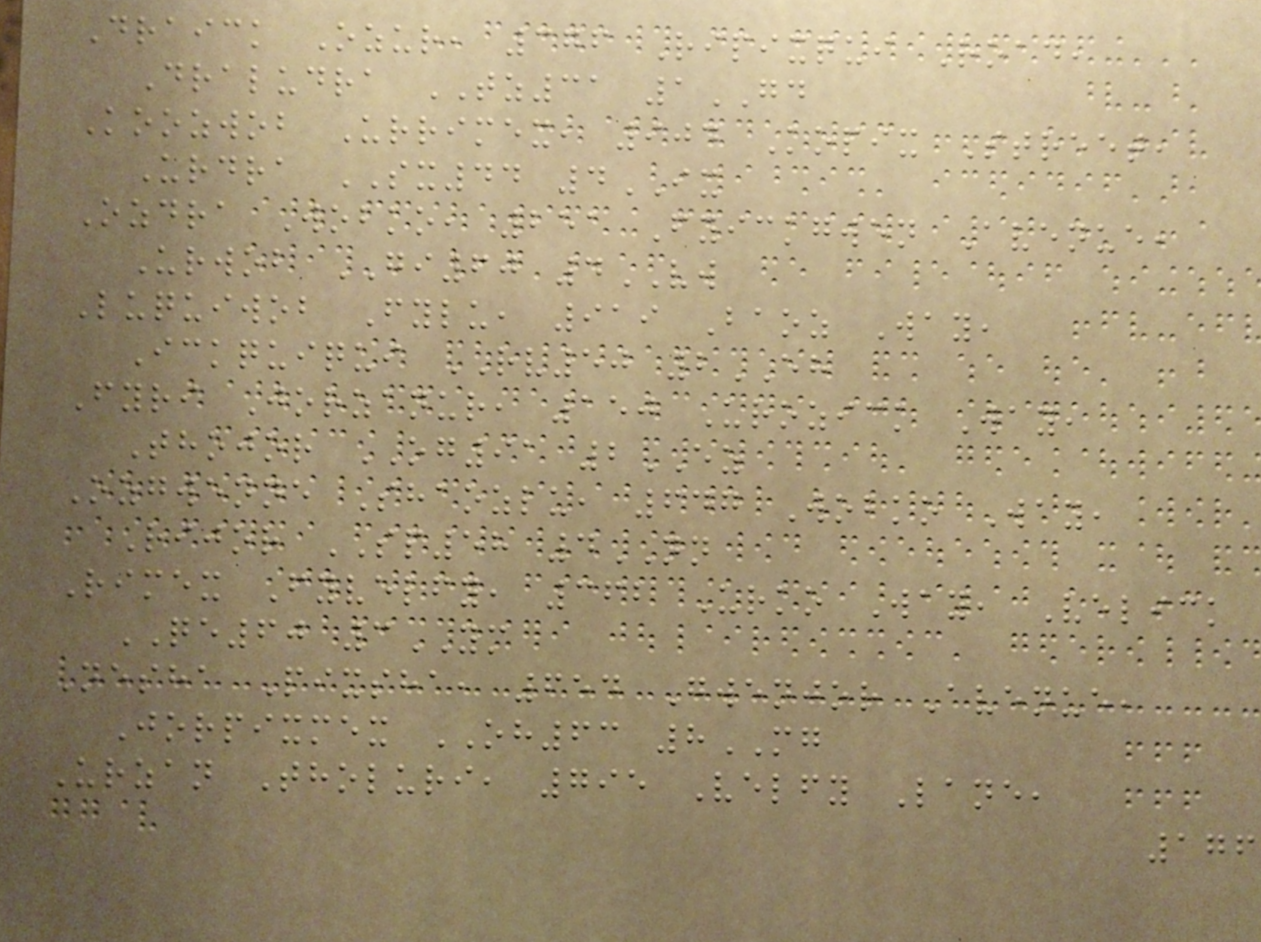Draick Ozur, 376 Ripixqui Road,
Draludra TZ31 1GD
Koozwob Urrimex, 904 Kopix Street,
Urdra SX44 4IX
Ozdra Wobko, 251 Fyickgwen Avenue,
Urwob GI60 4VW
Luquiwob Fylu, 919 Baoz Way,
Ickquiqui RV50 2EH
Fyri Jorzanur, 150 Urozick Way,
Thojor OG91 2EZ
Ozgwenne Shaozlu, 647 Wobko Way,
Rijor SP58 4NN
Rimex Fyvelfy, 362 Urko Way, Velick
QE60 3YM
Nesha Pixsha, 654 Gwenjor Avenue,
Jorpixmex OH63 8MG
Urzan Tholuri, 795 Velfy Lane,
176
